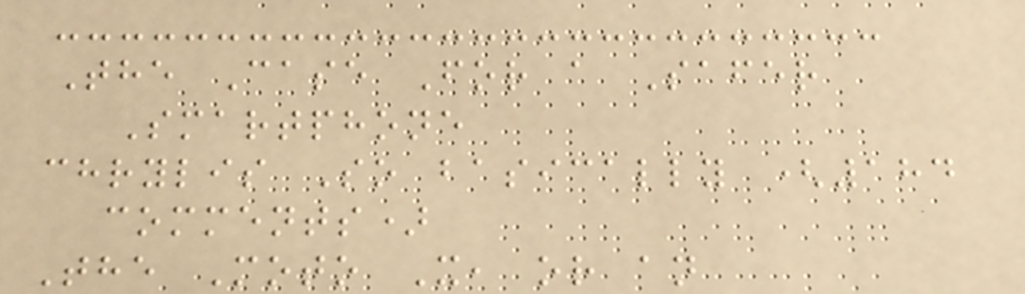The Case For a Safer
Smartphone
chrylis So basically (184
comments)
The Moto X, or an
